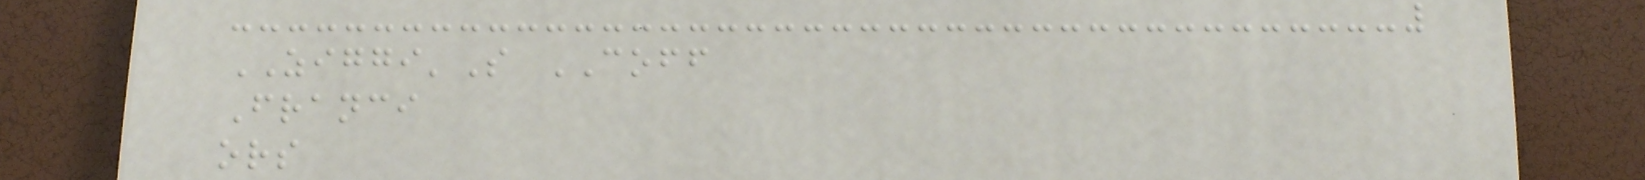ZIGGI'S COFF
Franci
ors
